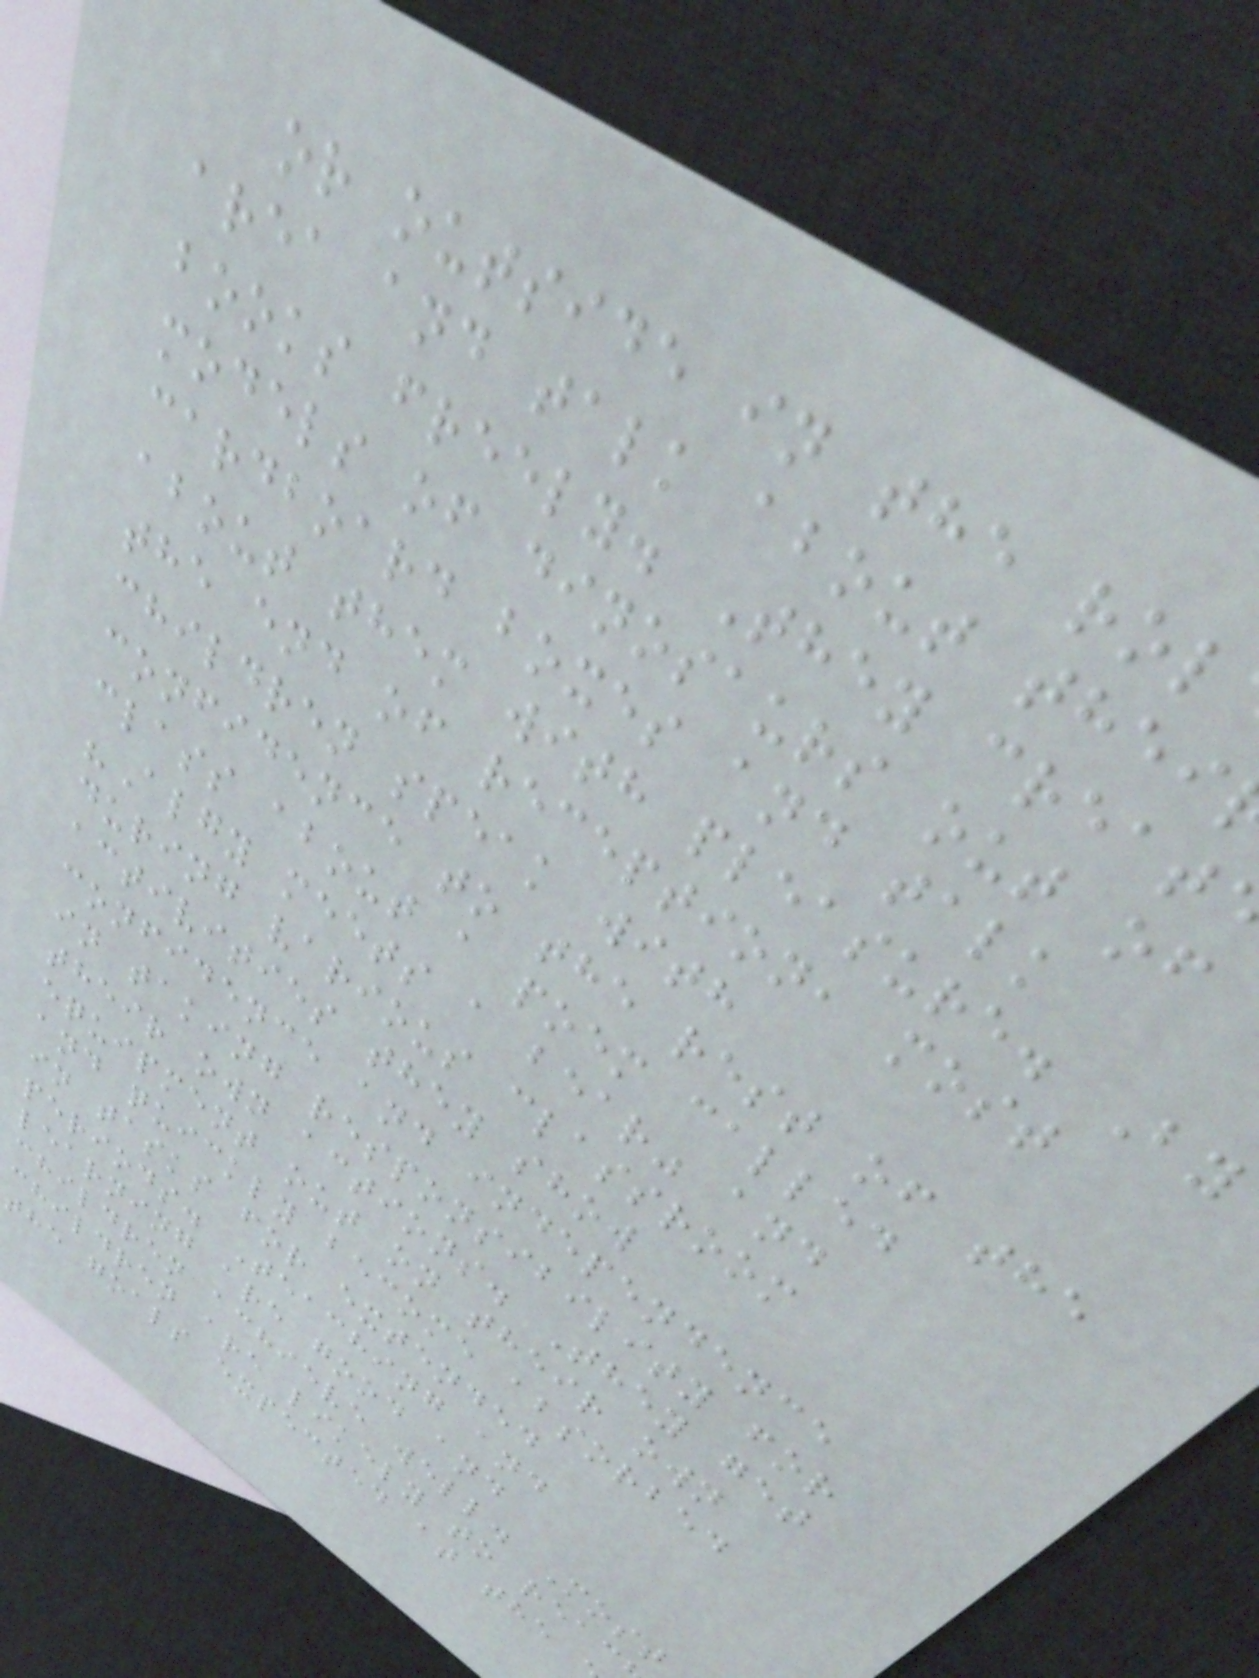or outside in the rol
area and talk about thei
books freely. They creat
models of dinosaurs out of
cardboard boxes and talk
about them with pleasure. By
the end of reception, most
children speak with
confidence to the rest of the
class about a poem called
"Algy meets a bear" and
during various classroom
activities they show
confidence and independence
in taking responsibility for
their own actions. They get
equipment out on their own
and quickly become absorbed
in tasks for extended
periods. Teaching and
learning are good and
children achieve well. Most
children are likely to reac
the goals expected at the
